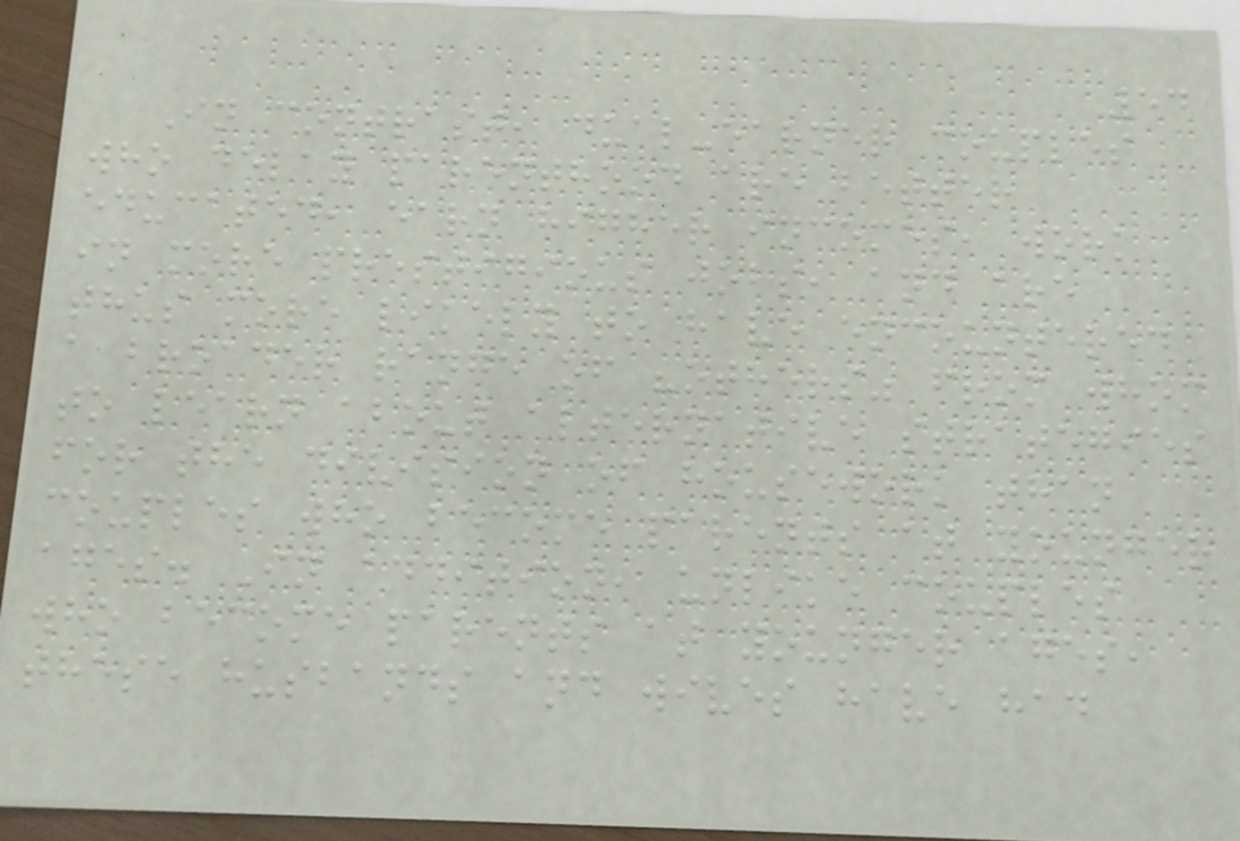54
In contrast, dual-earner couples
who delay parenthood are better
educated, earn higher incomes, work
in more prestigious jobs, and are
thus more likely to have encountered
a broader range of "others" from whom
to learn about alternative strategies
for the division of housework than
couples who become parents at younger
ages. In addition, unlike couples
who become parents at younger ages,
these husbands and wives have had
